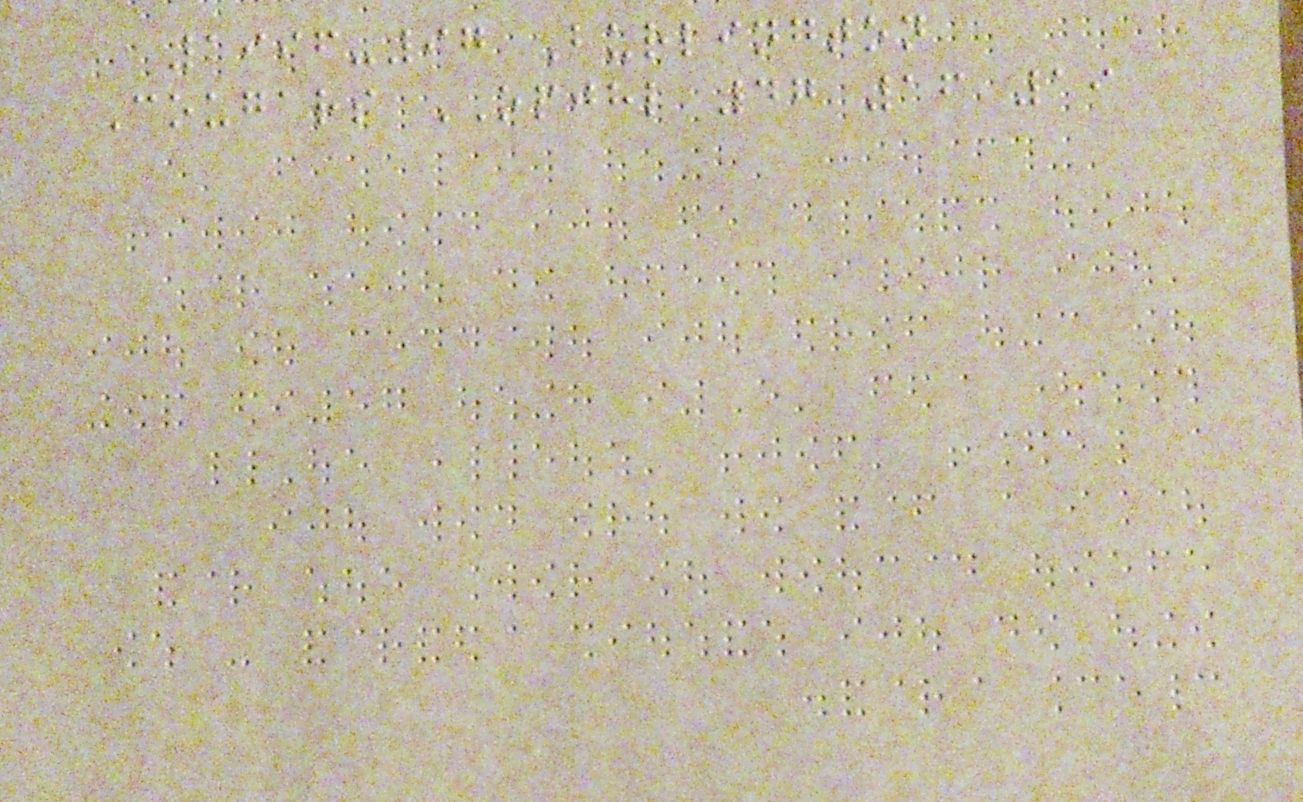1996-97 Burlington
Cougars OPJHL 47 16 19
